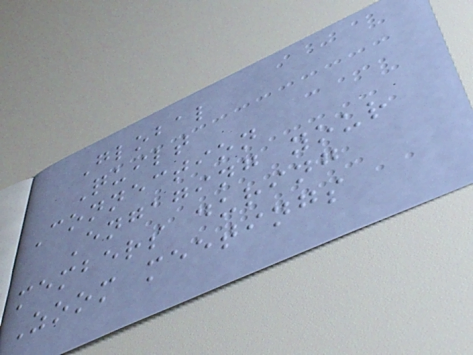Global
Quilt
Connection
Engaging your
members during
Zoom meetings
